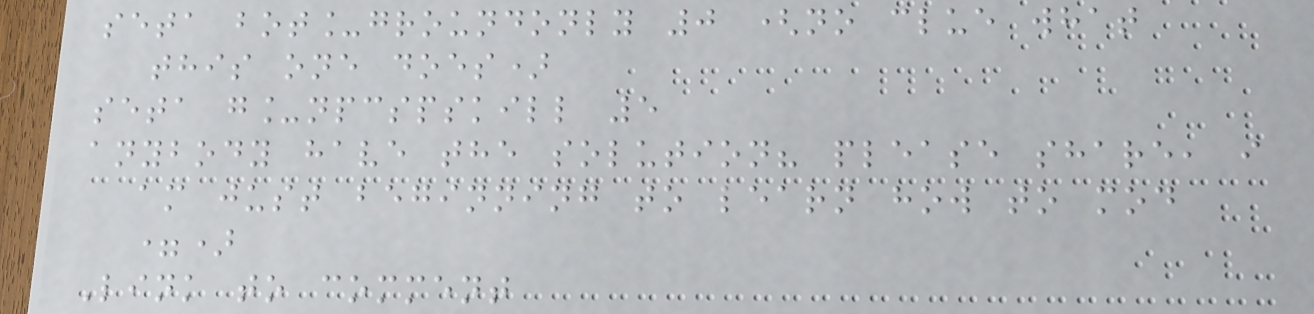seta bot_groundonly 0 (no clue what
this one does)
seta g_npcspskill 5
anybody have the solution? please share, i
am just beginning to learn how to mod
=)
Link to comment
